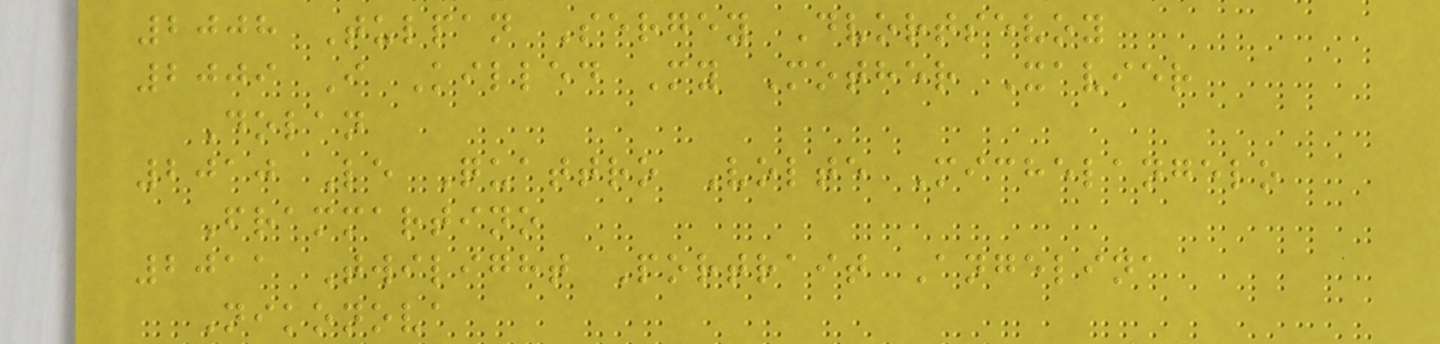2008 Tulpan Sergey Dvortsevoy
2009 I Killed My Mother Xavier
Dolan
2010 Le Quattro Volte Michelangelo
Frammartino
2011 Twilight Portrait Angelina
Nikonova
